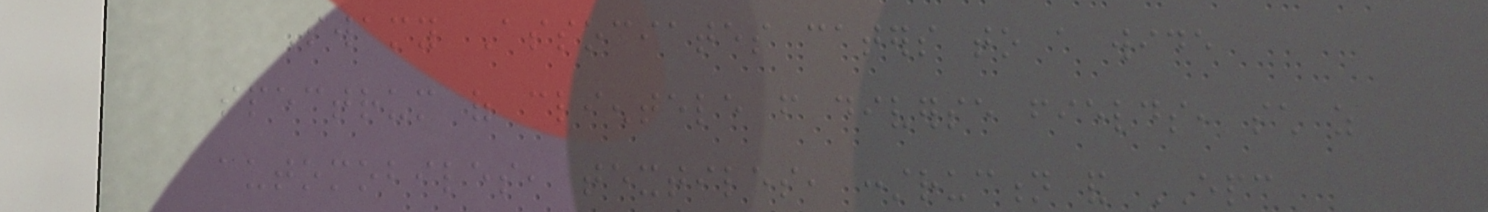Swamy Associates caters to a wide
spectrum of clientele from diverse fields, such as
automobiles, textiles, construction and EPC
